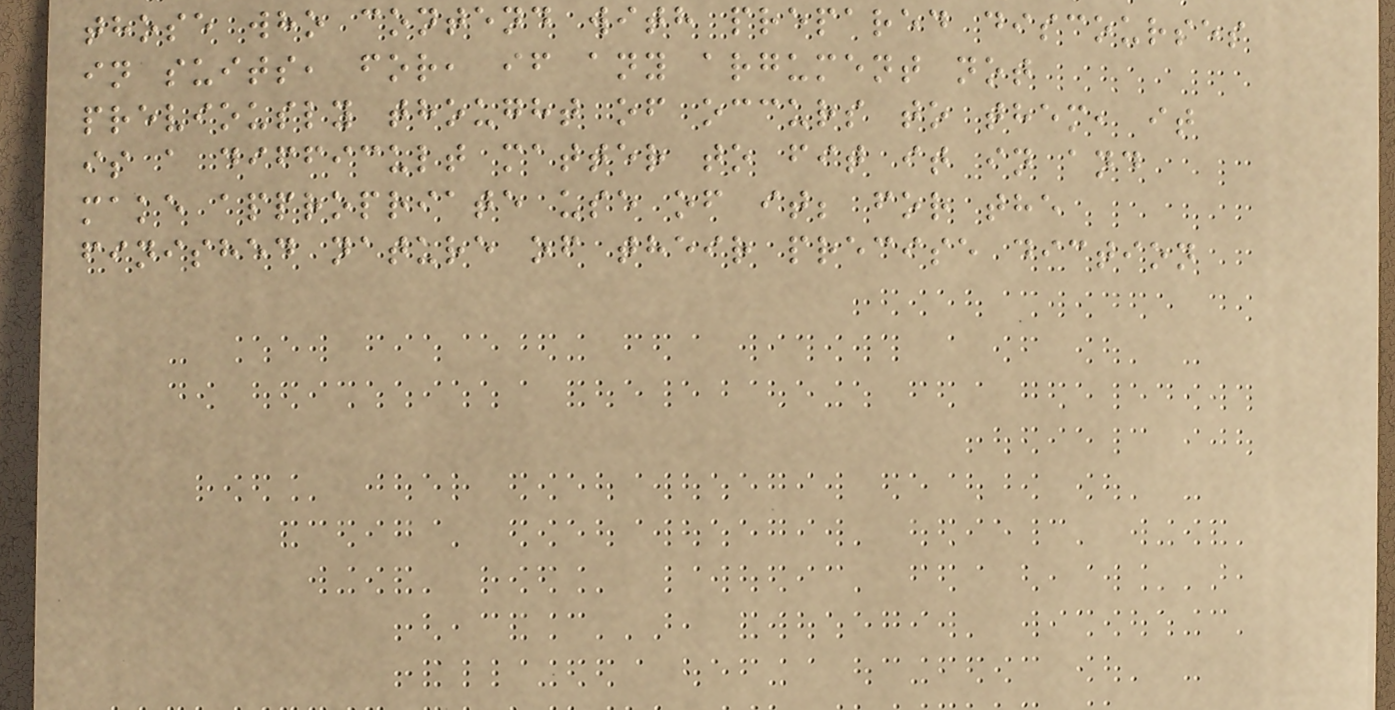those who contend with prepared discourses
in suits, for, if any argument not
previously thought of occurs to them, it
is a difficult matter to fit it in and
make appropriate use of it; for the
finished nature of their precise diction
